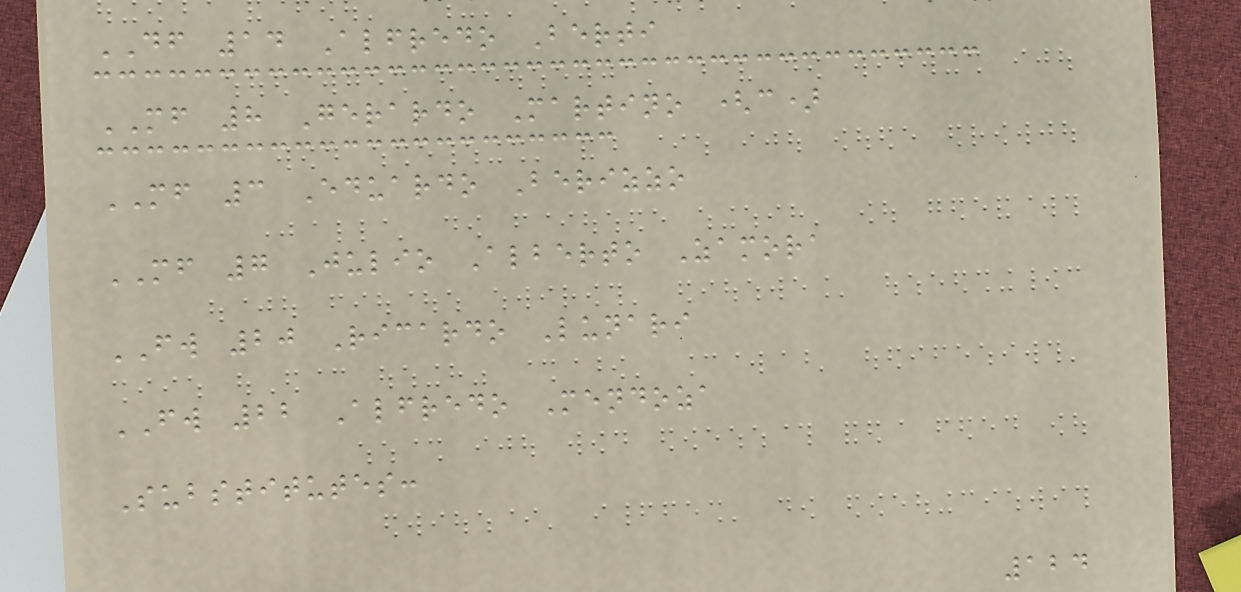DF 14 Alfredo Berti
MF 8 Gerardo Martino (c)
MF 3 Eduardo Berizzo
MF 7 Julio Alberto Zamora
FW 20 Ricardo Lunari
FW 22 Alfredo Mendoza
Substitutes:
124
